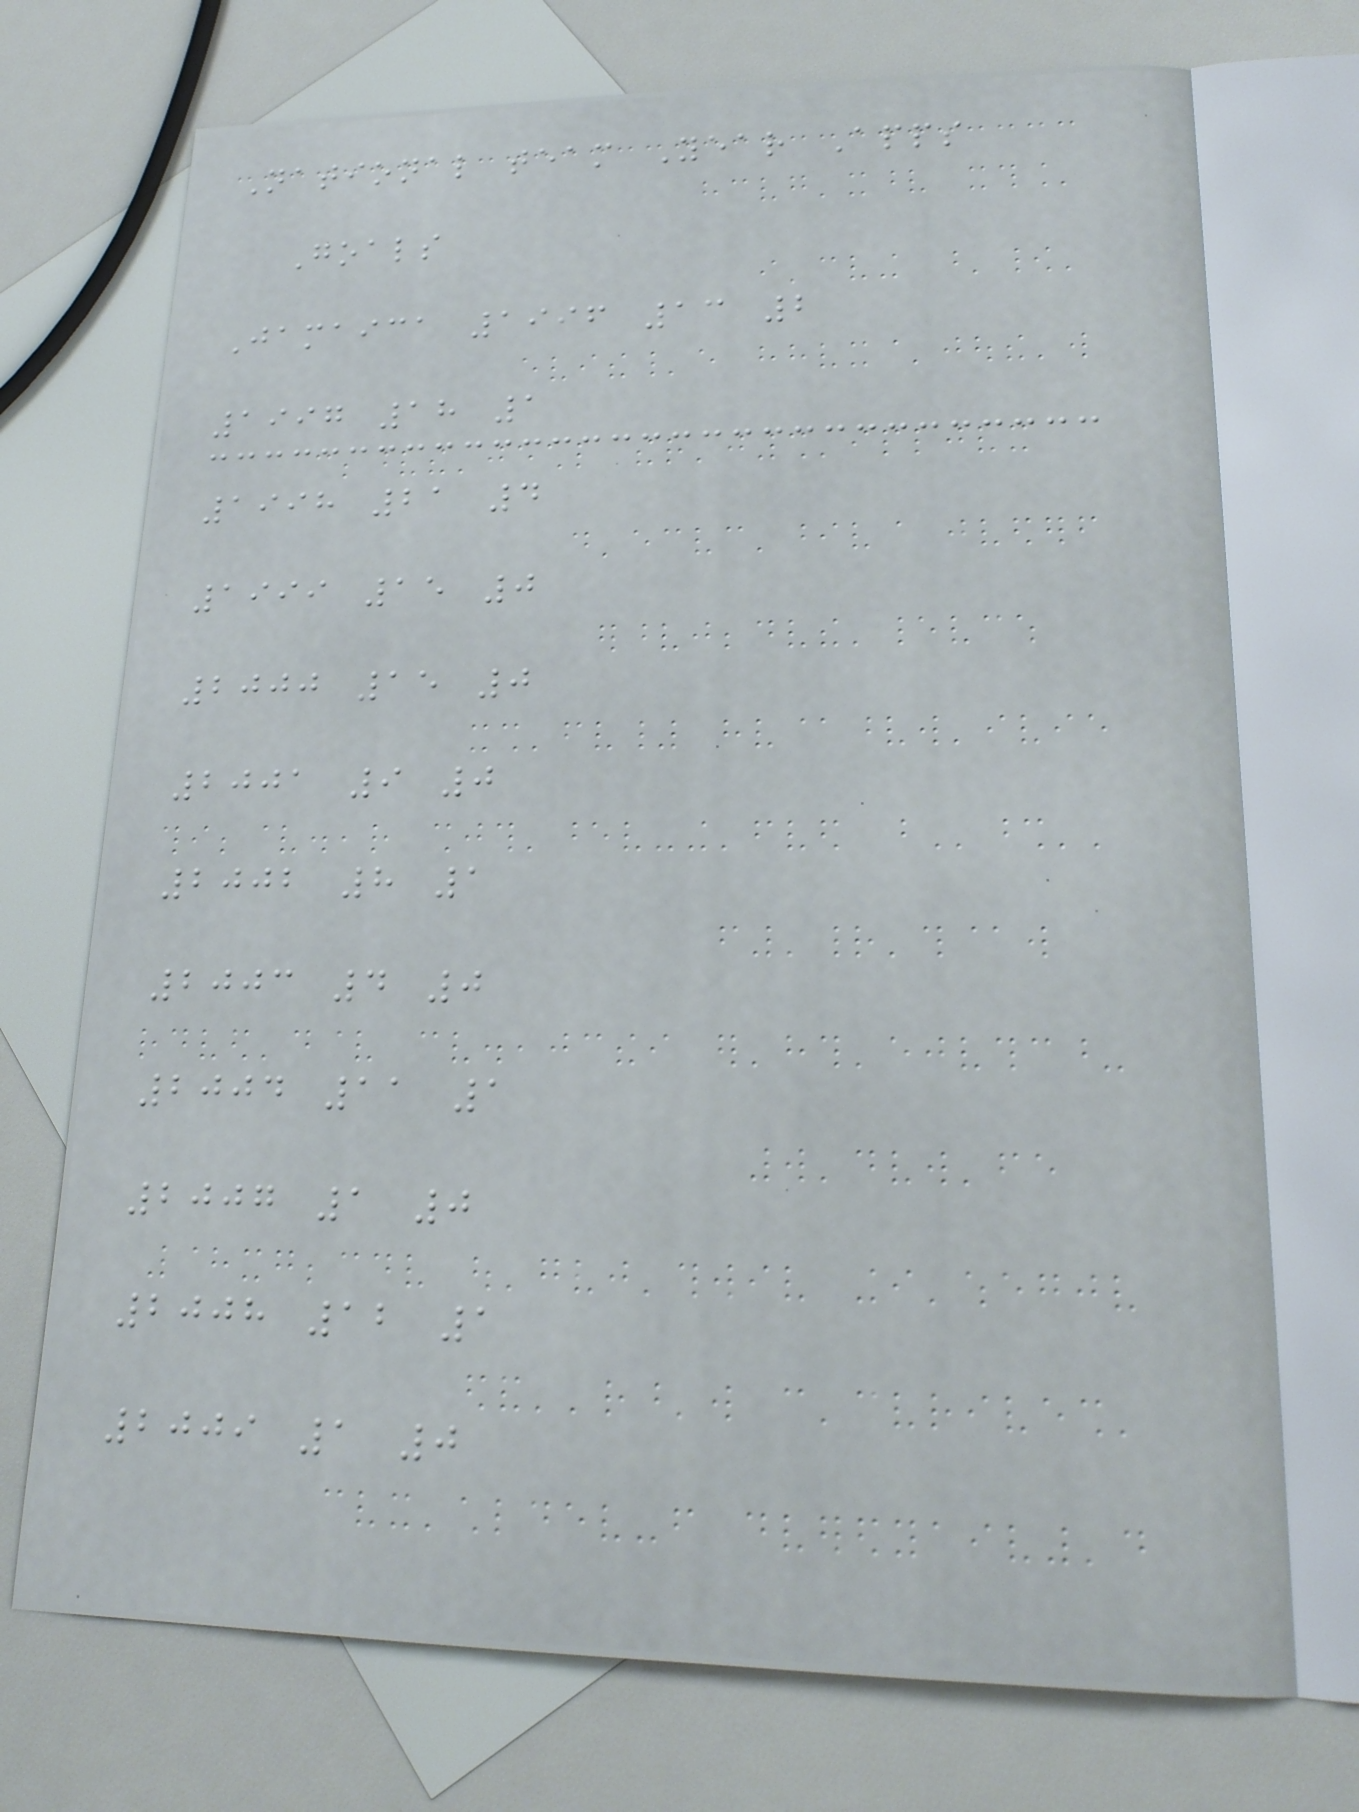National team Year Apps
Goals
Jamaica 1996 13 2
1997 18 1
1998 21 4
1999 15 0
2000 15 0
2001 9 0
2002 8 1
2003 4 0
2004 11 1
2007 1 0
2008 12 1
2009 1 0
